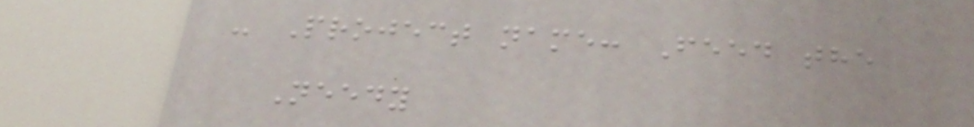- Project name: Feed the
Needy
